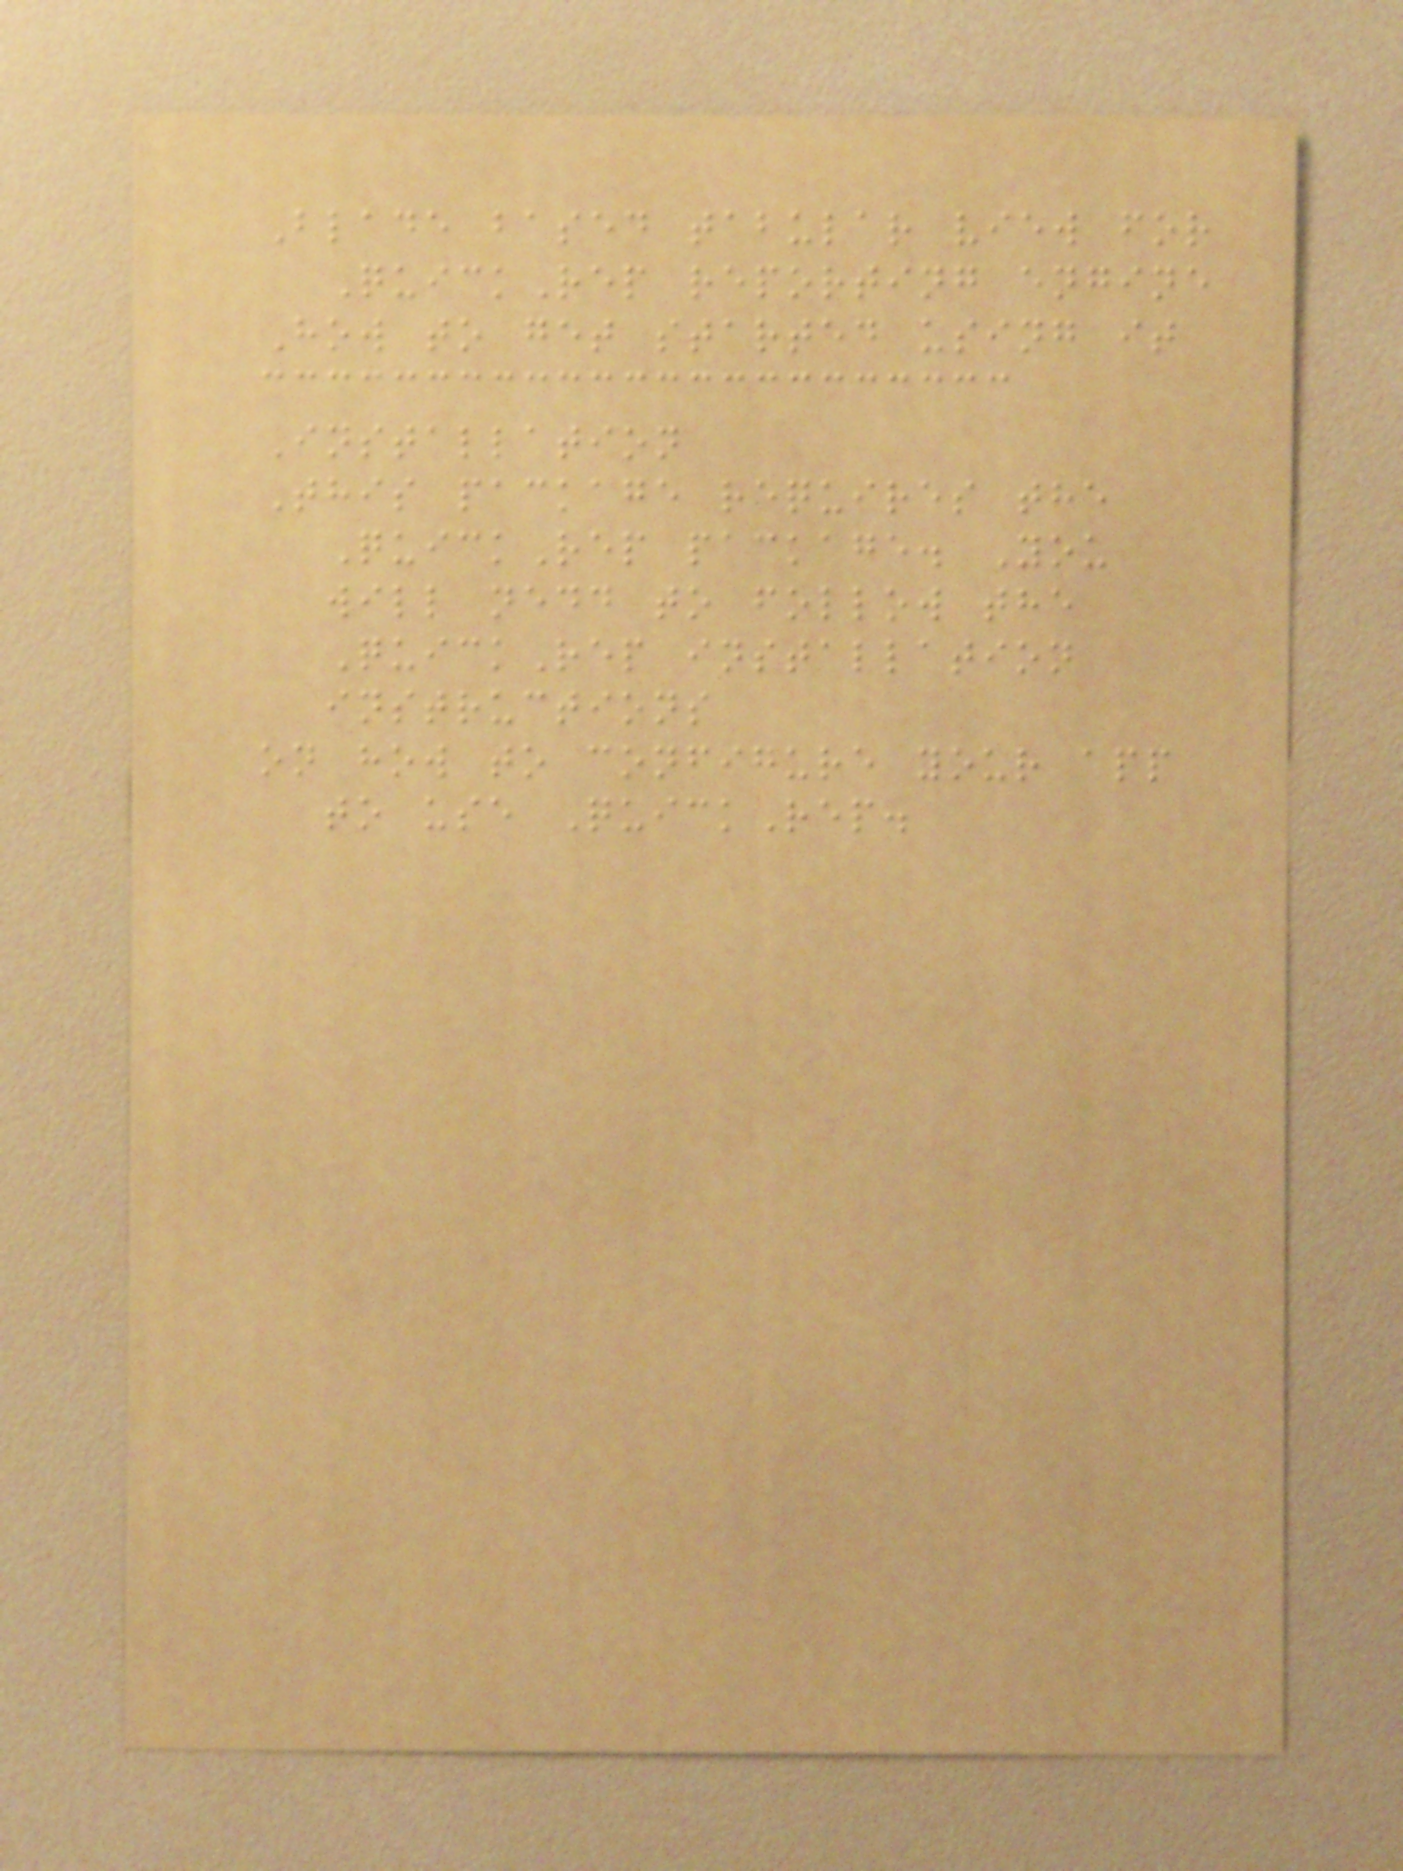Blade based tabular view for
QuickRep reporting engine
How to get started using it
Installation
This package requires the
QuickRep package. You
will nedd to follow the
QuickRep installation
instructions
on how to configure your app
to use QuickRep.
